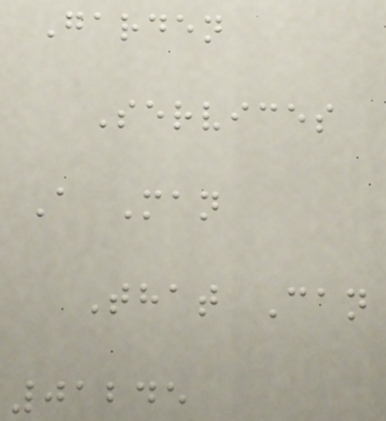Garden
Services
A Man
That Can
01245
